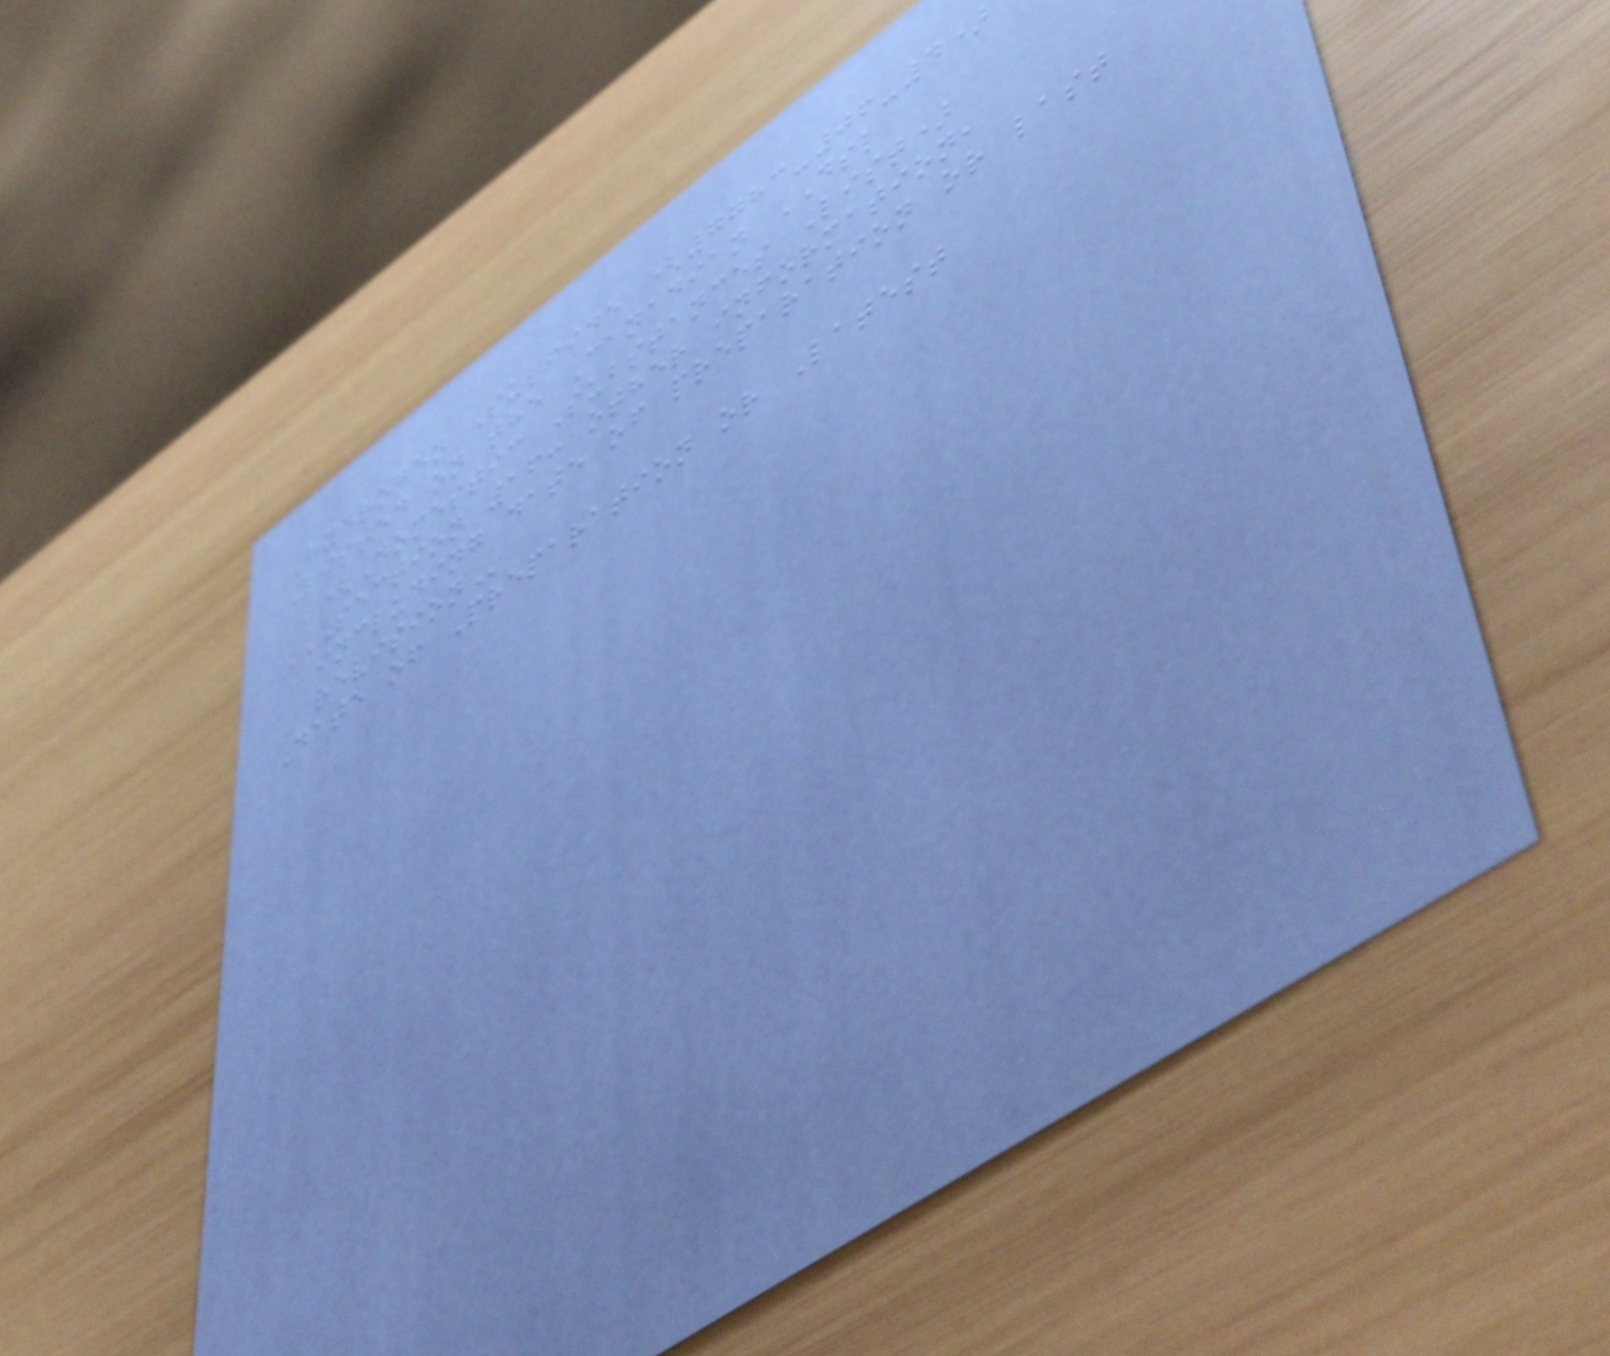Hydrogen Sulfide (7783-06-4)
Listed on the Canadian DSL
(Domestic Substances List)
SECTION 16: OTHER INFORMATION,
INCLUDING DATE OF PREPARATION OR LAST
REVISION
Date of Preparation or Latest
